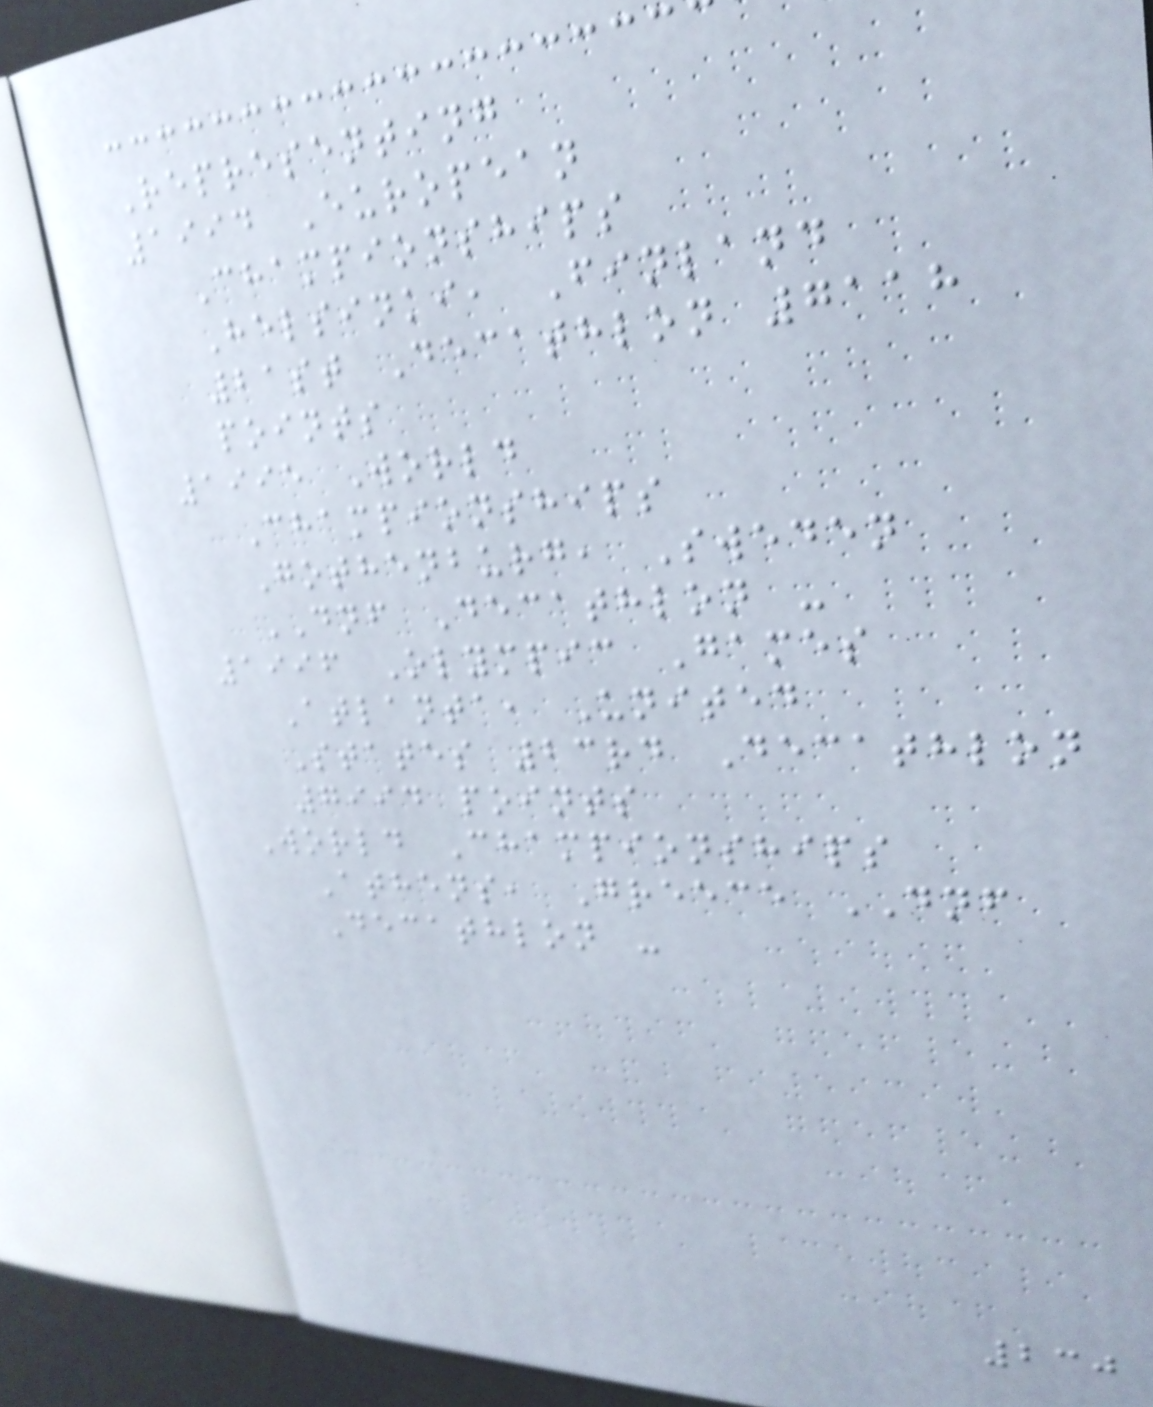Representing
1994 European
Championships
Helsinki, Finland
21st Decathlon 7118
points
1995 World
Championships
Gothenburg, Sweden
DNF Decathlon -
1996 Olympic Games
Atlanta, United
States 23rd Decathlon
7994 points
World Championships
Athens, Greece DNF
Decathlon -
230
